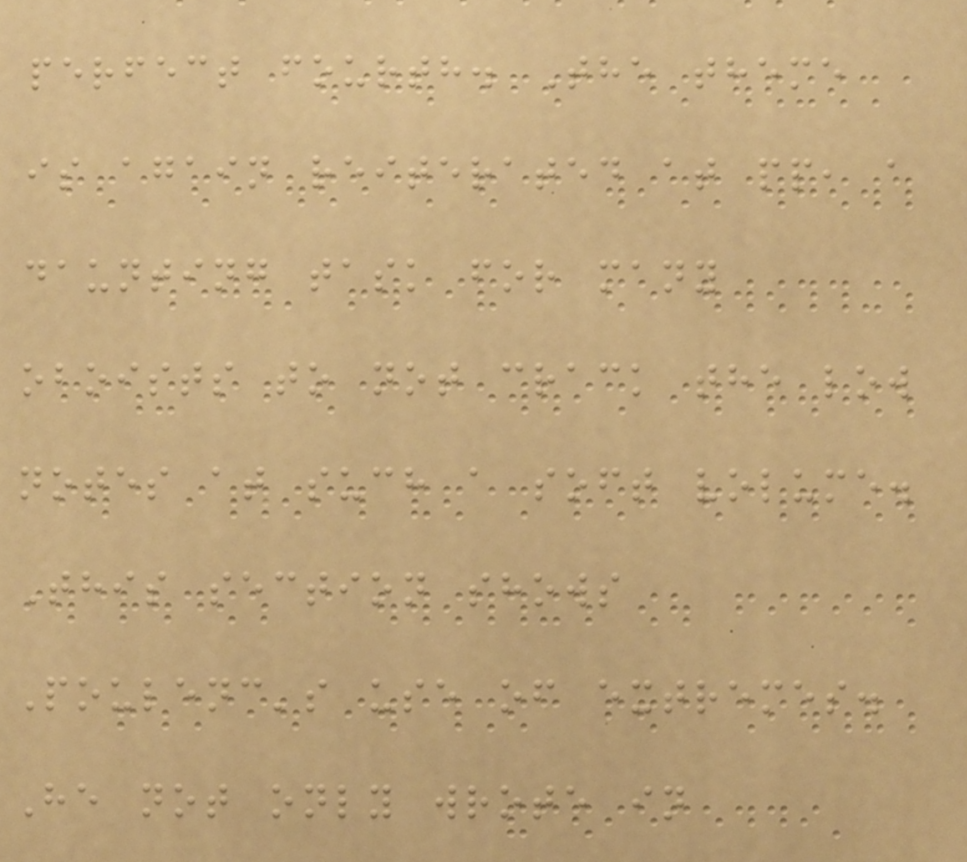perfect fourth. The theme
is again reiterated at pp, a
daunting task for many
oboists to not crack the low
notes at such a soft volume.
This section shows
Poulenc's use of extremes.
He not only wrote in
